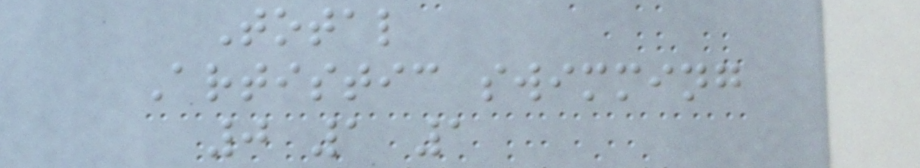Total
Artistic swimming
0 1 1
